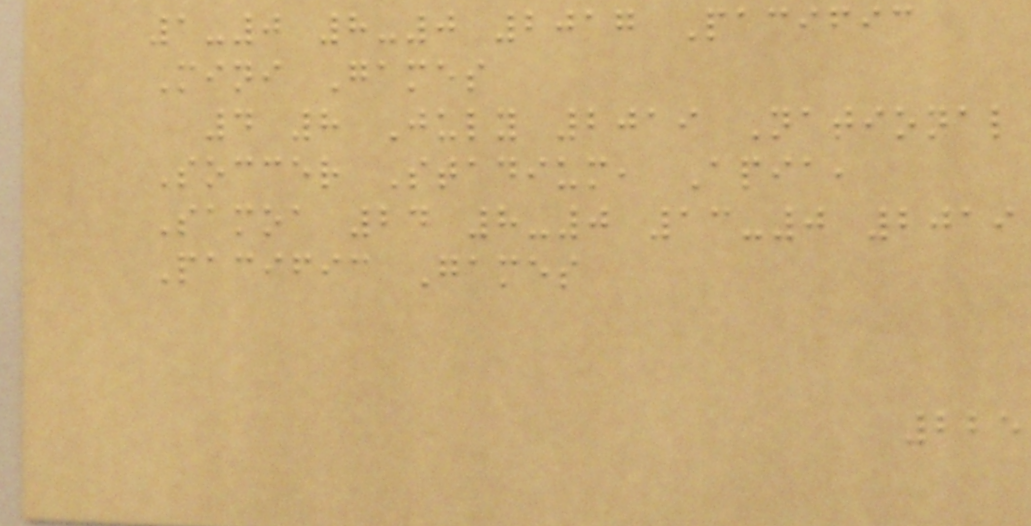1-0 8-0 2017 Pacific
Mini Games
4 8 July 2019 National
Soccer Stadium, Apia,
Samoa 24 8-0 13-0 2019
Pacific Games
225
